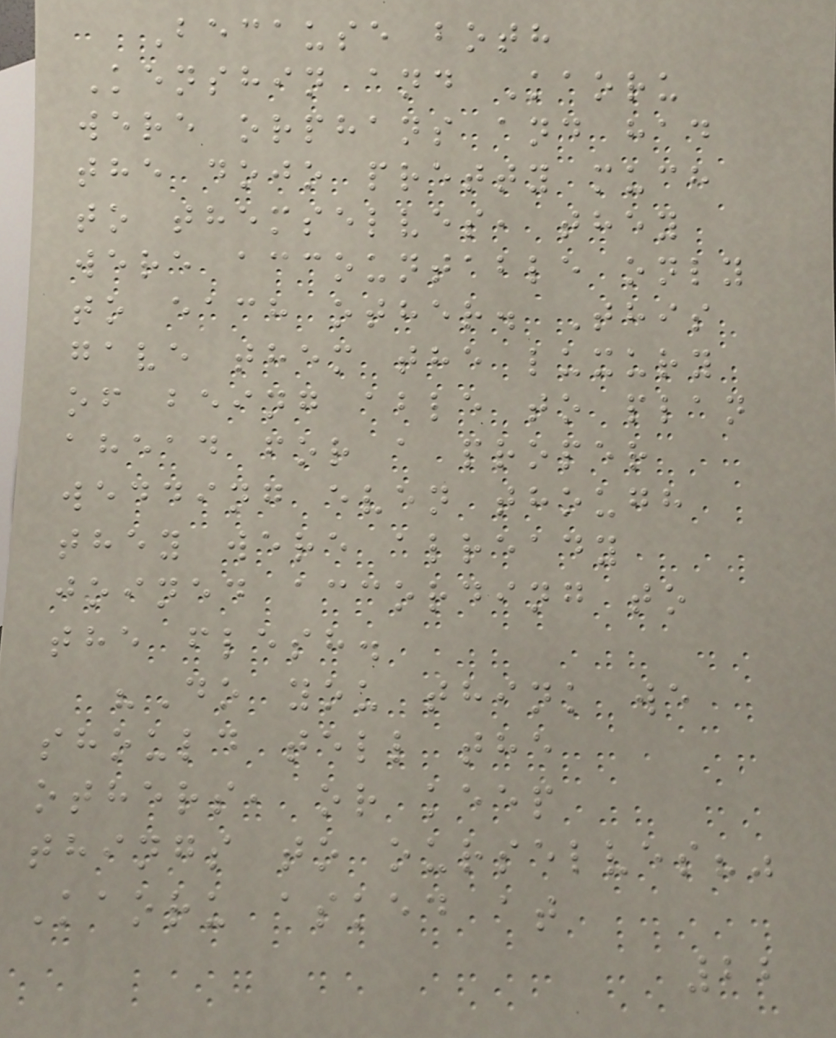Because both
Kenshin and Kaoru
were orphans and had
the dojo pretty much
to themselves, they
were accountable only
to each other. This
gave them the luxury
of being able to plan
ahead for a proper
wedding even though
they were already
joined according to
the flesh.
"Do you think we
should tell the
others, or keep
things to ourselves?"
Kaoru asked at
22
